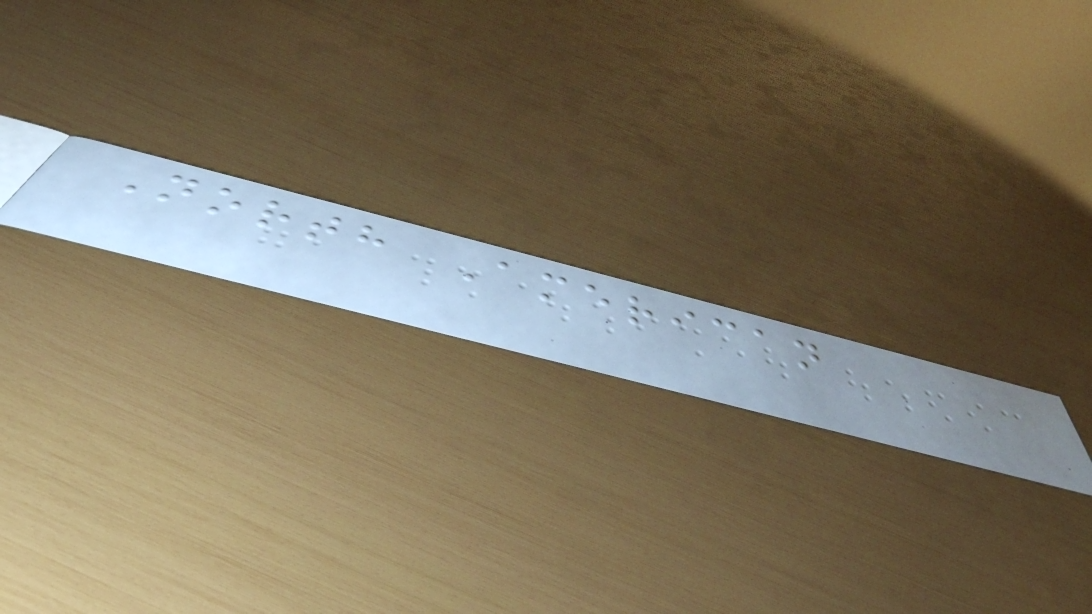North American
